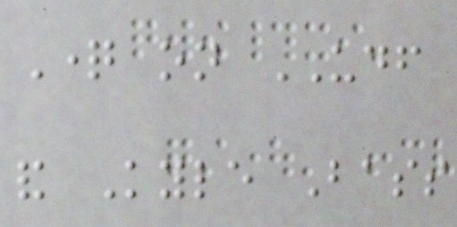Question on UDF
and Kyle Bass
